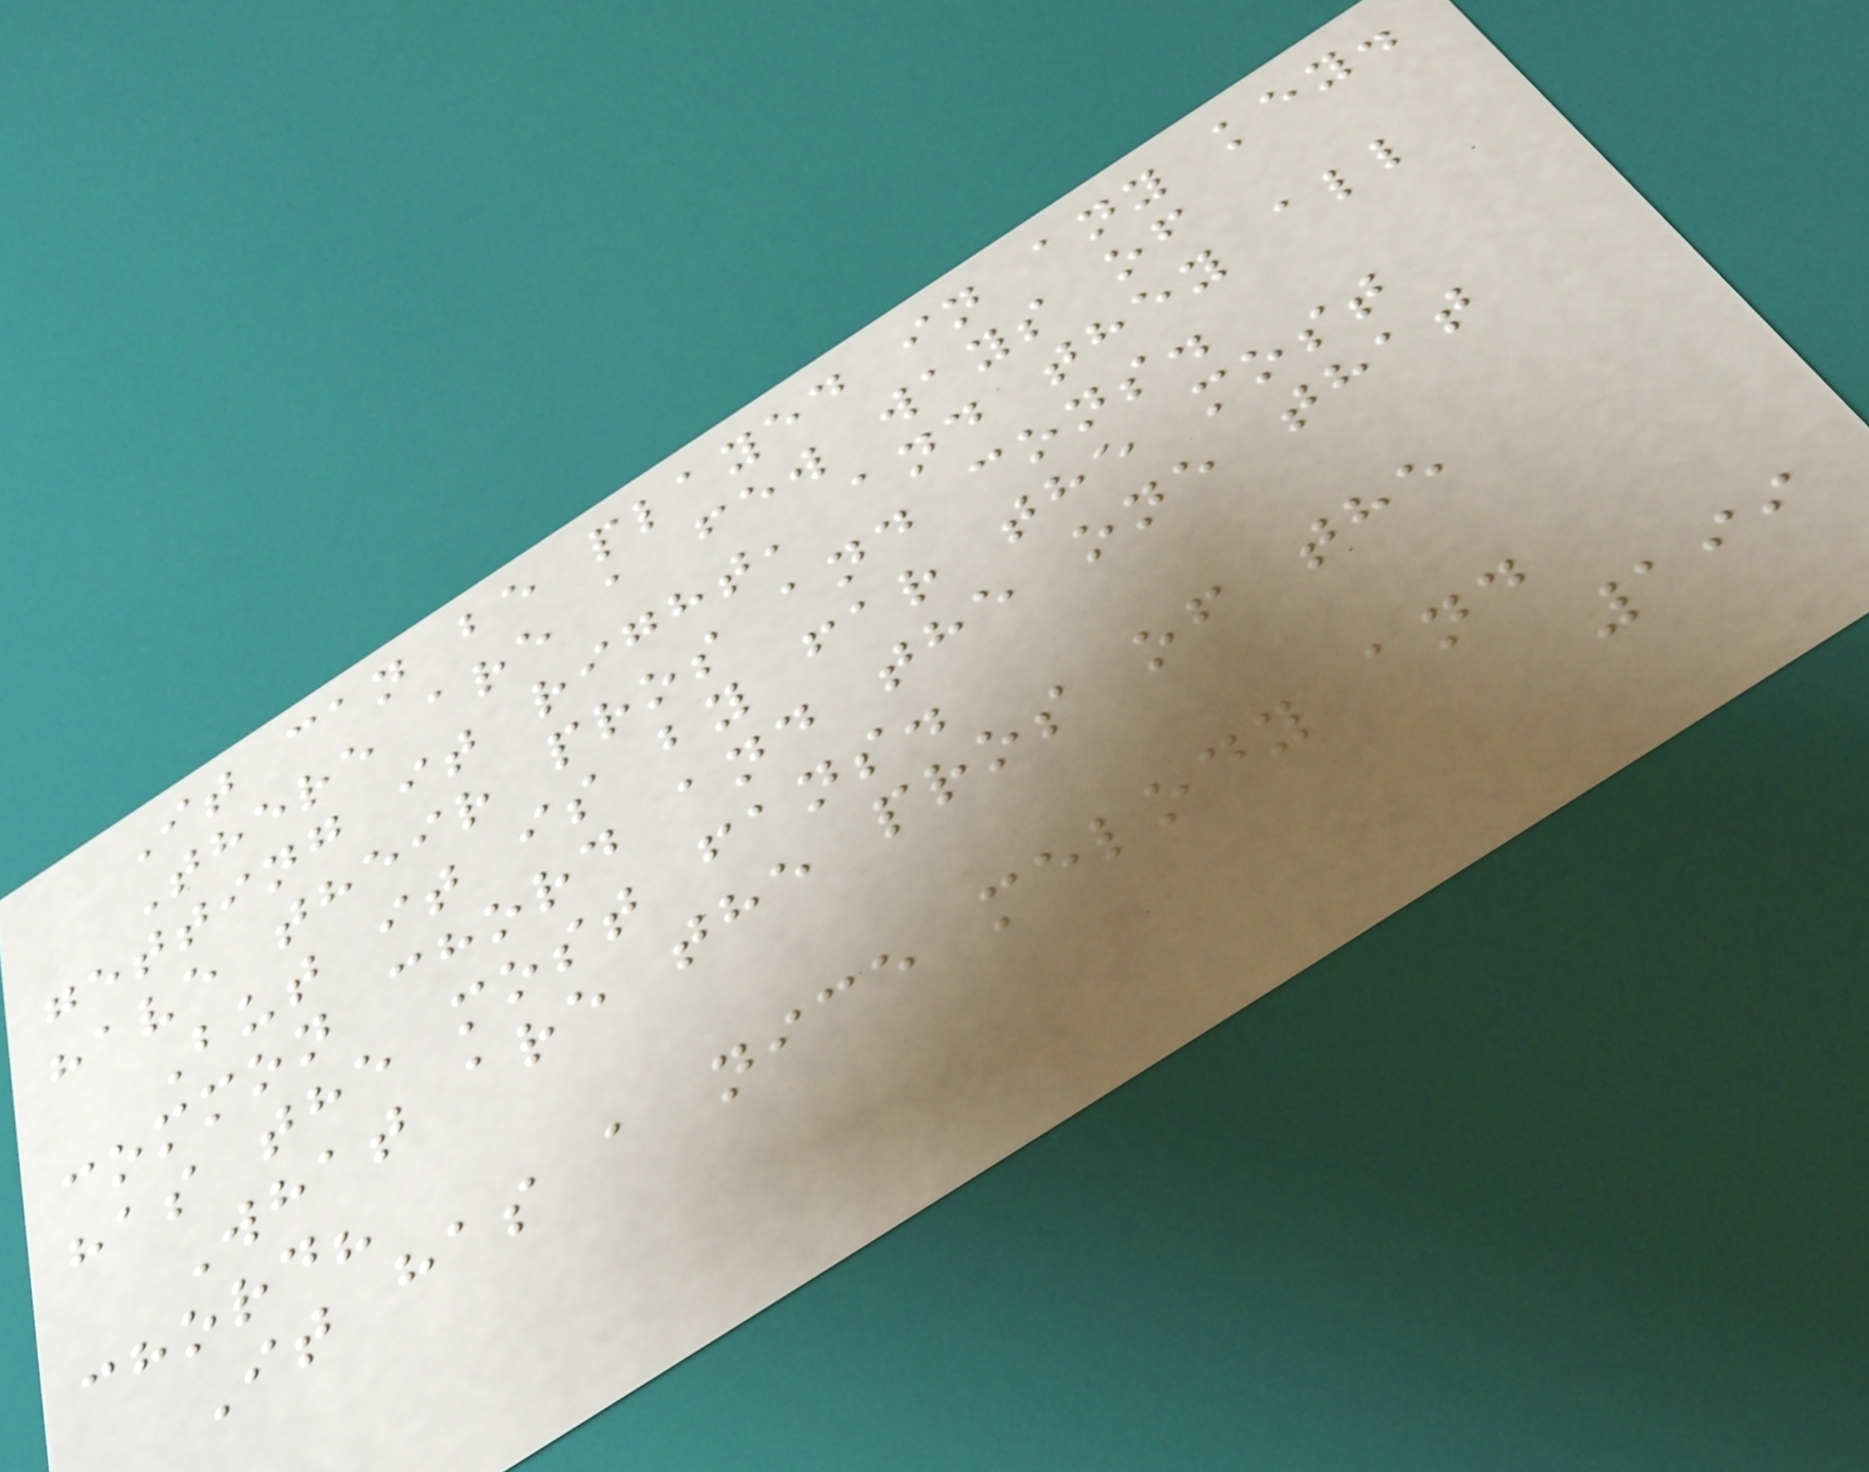It can be played in any key.
There are a few ways of
getting it right, and they all
have their pros and cons.
But it is by far the most
common chord and the one that
has the most fans.
What are the pros of the
chord?
It has a nice melody and
199
